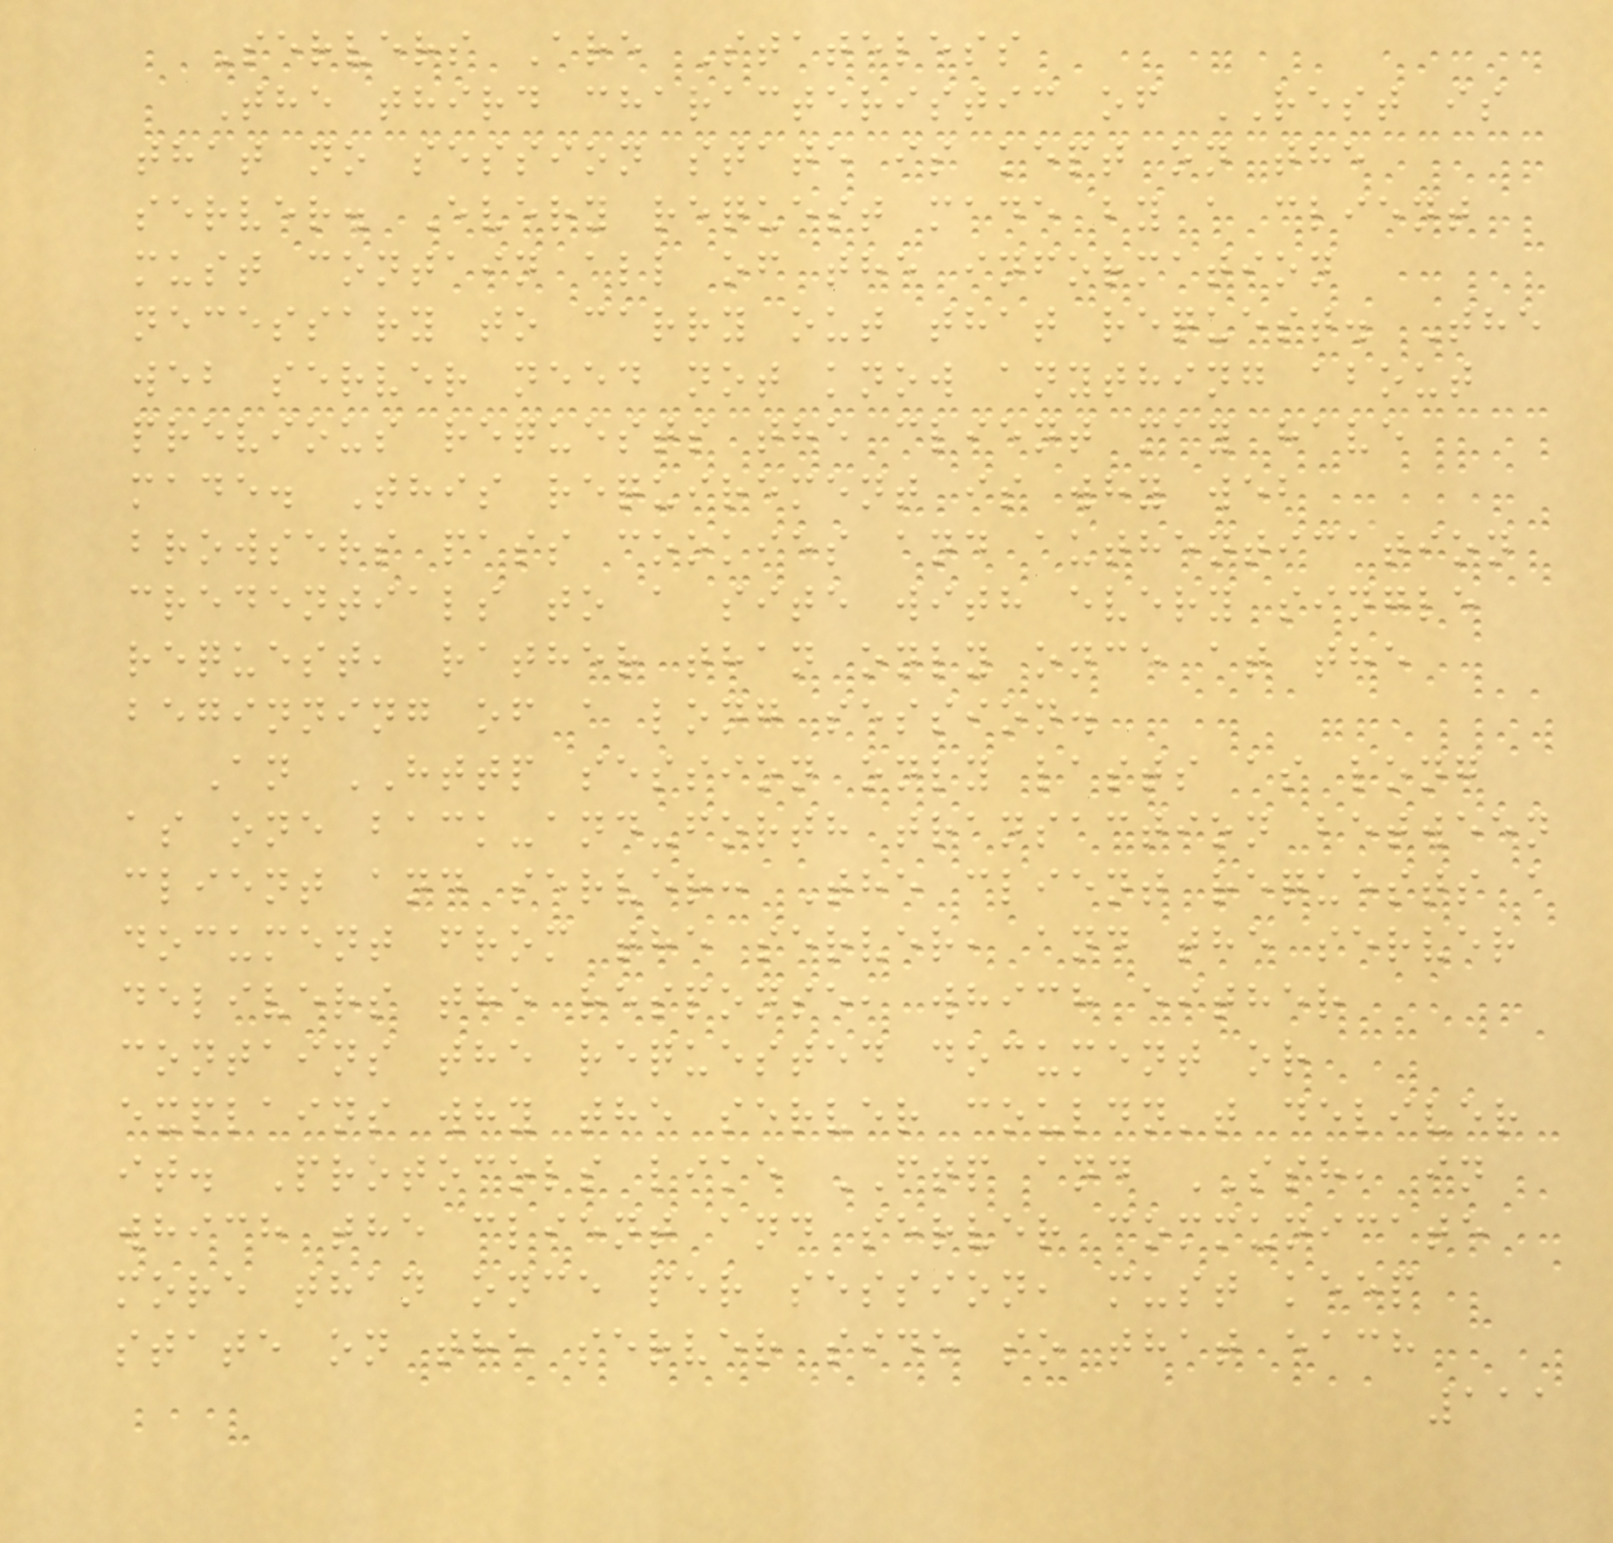Servers Are Stateless
The third characteristic of REST is
that no session state is kept on the
server. Every request made by a client
must contain all of the information
necessary to carry out that request. The
web server need not know anything about
previous requests the client may have
made. This requirement is why web
browsers pass cookies and authentication
credentials to a site with every single
request, rather than only once at the
beginning of a long session.
An HTTP session only lasts as long
as one back-and-forth transaction between
client and server: The client requests a
document from the server, and the server
delivers the response, which either
contains the requested document or
explains why the server couldn't deliver
it. Protocols like FTP and SSH, in
which the client and server communicate
more than once per session, must keep
state on the server side so that each
111
